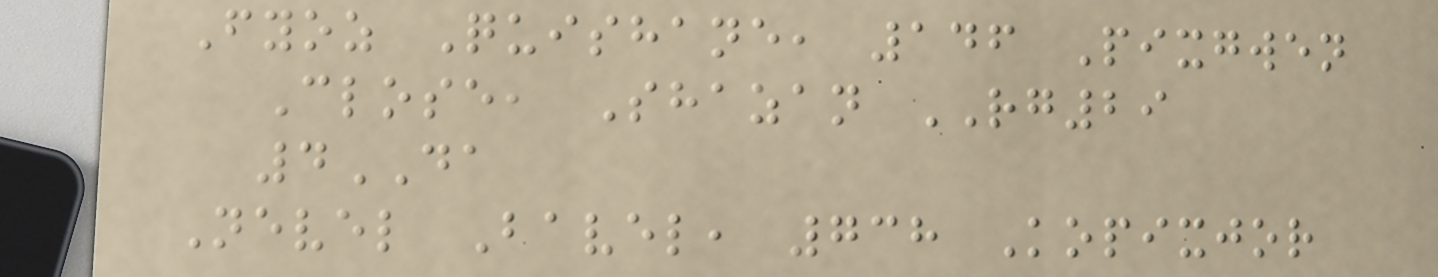Fyoz Quishane, 146 Pixgwen
Close, Shazan RG29
4DA
Nevel Bavel, 738 Kopixjor
